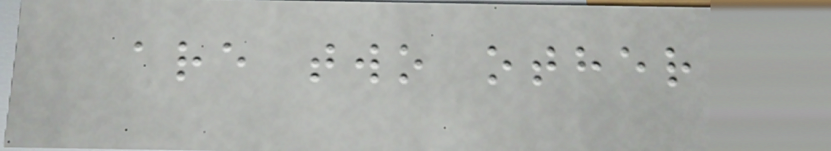are two other
